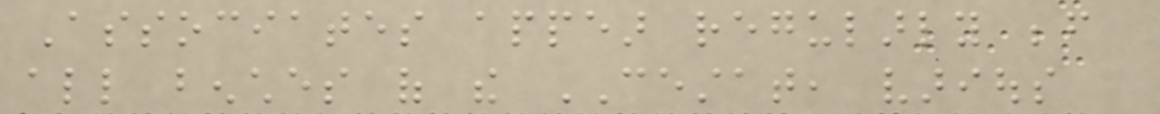Associates appear regularly before
all benches of the CESTAT, various
